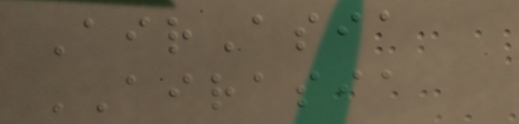AirAsia
AIRASIA
